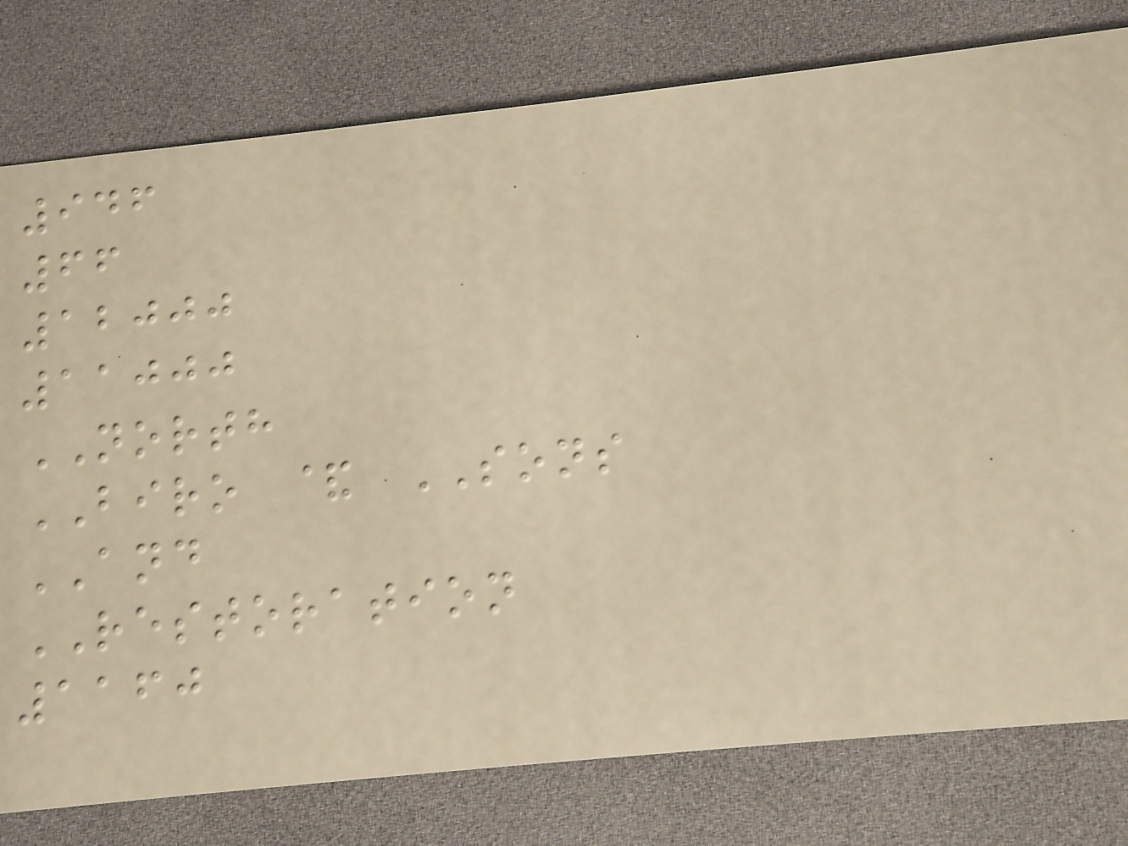946
66
12000
11000
NORTH
BIRO & SONS
AND
RESTORATION
1160
